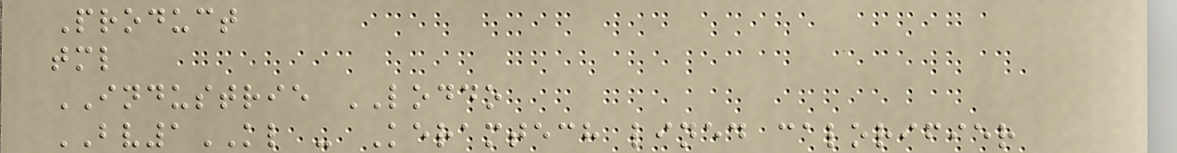Product
tml
INDUSTRIE LODDO
BV1KL - Keramtech lined calorifier
